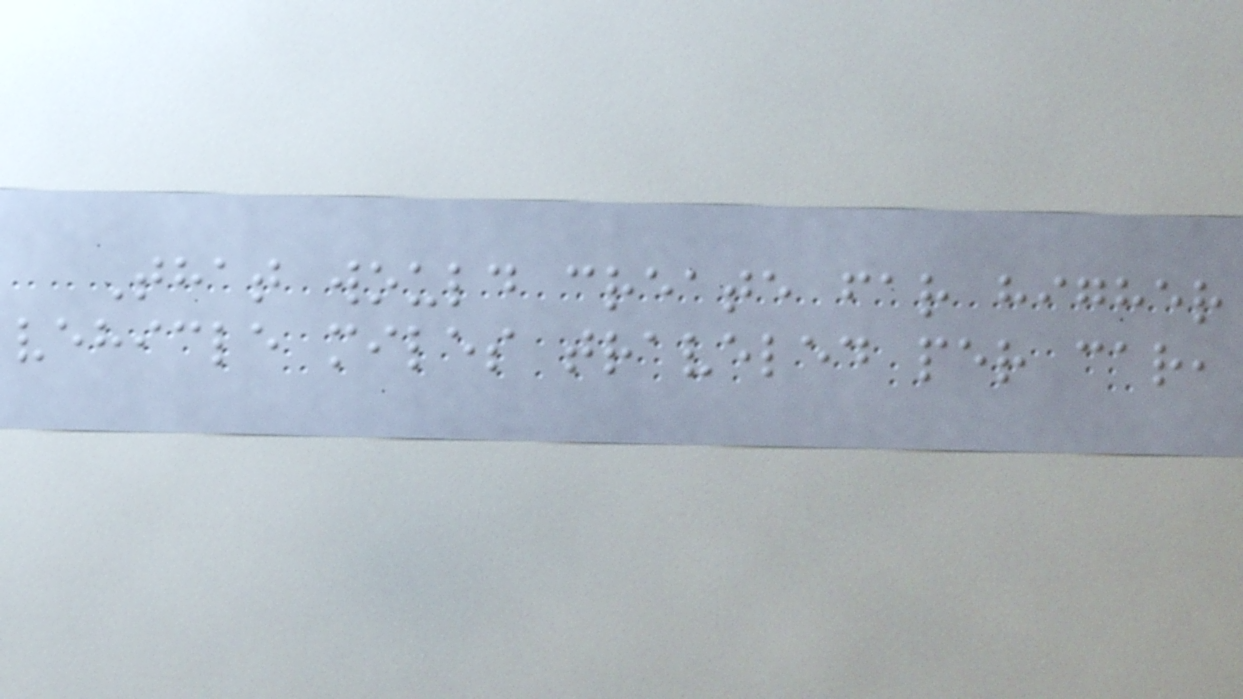That would create far higher
vehicle miles traveled per car,
